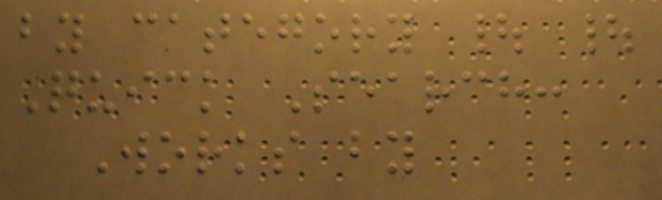by category | |
Quick Search:
Works by
